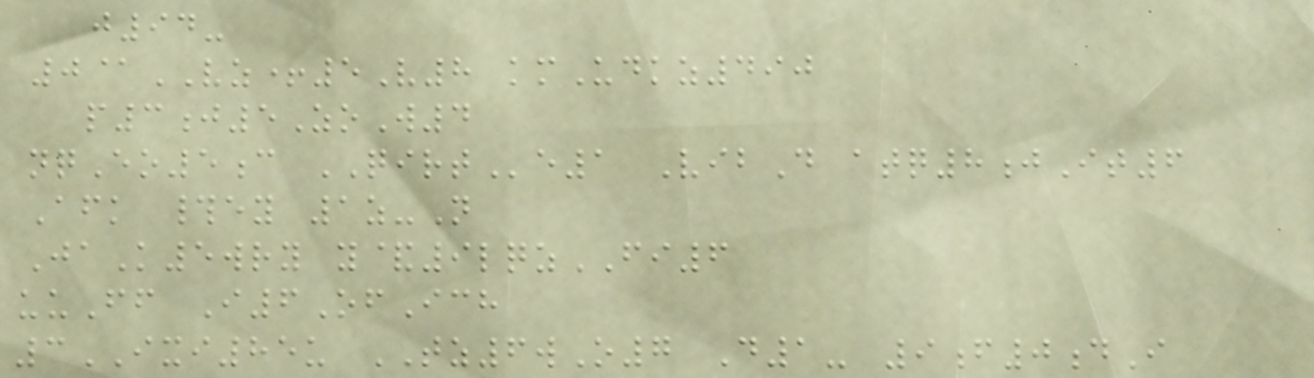j94-
0@VZ+5V8 kmUdkz490
p3j5ZoW4
nqEo5c QIRTe1 VibD atq8jIt6
Afk #ey 1z-N
JaK5wry y&9lqzFI6
uuFf I6OfIch
3IXI85u TZ6wO7 D1- 9f0dI
